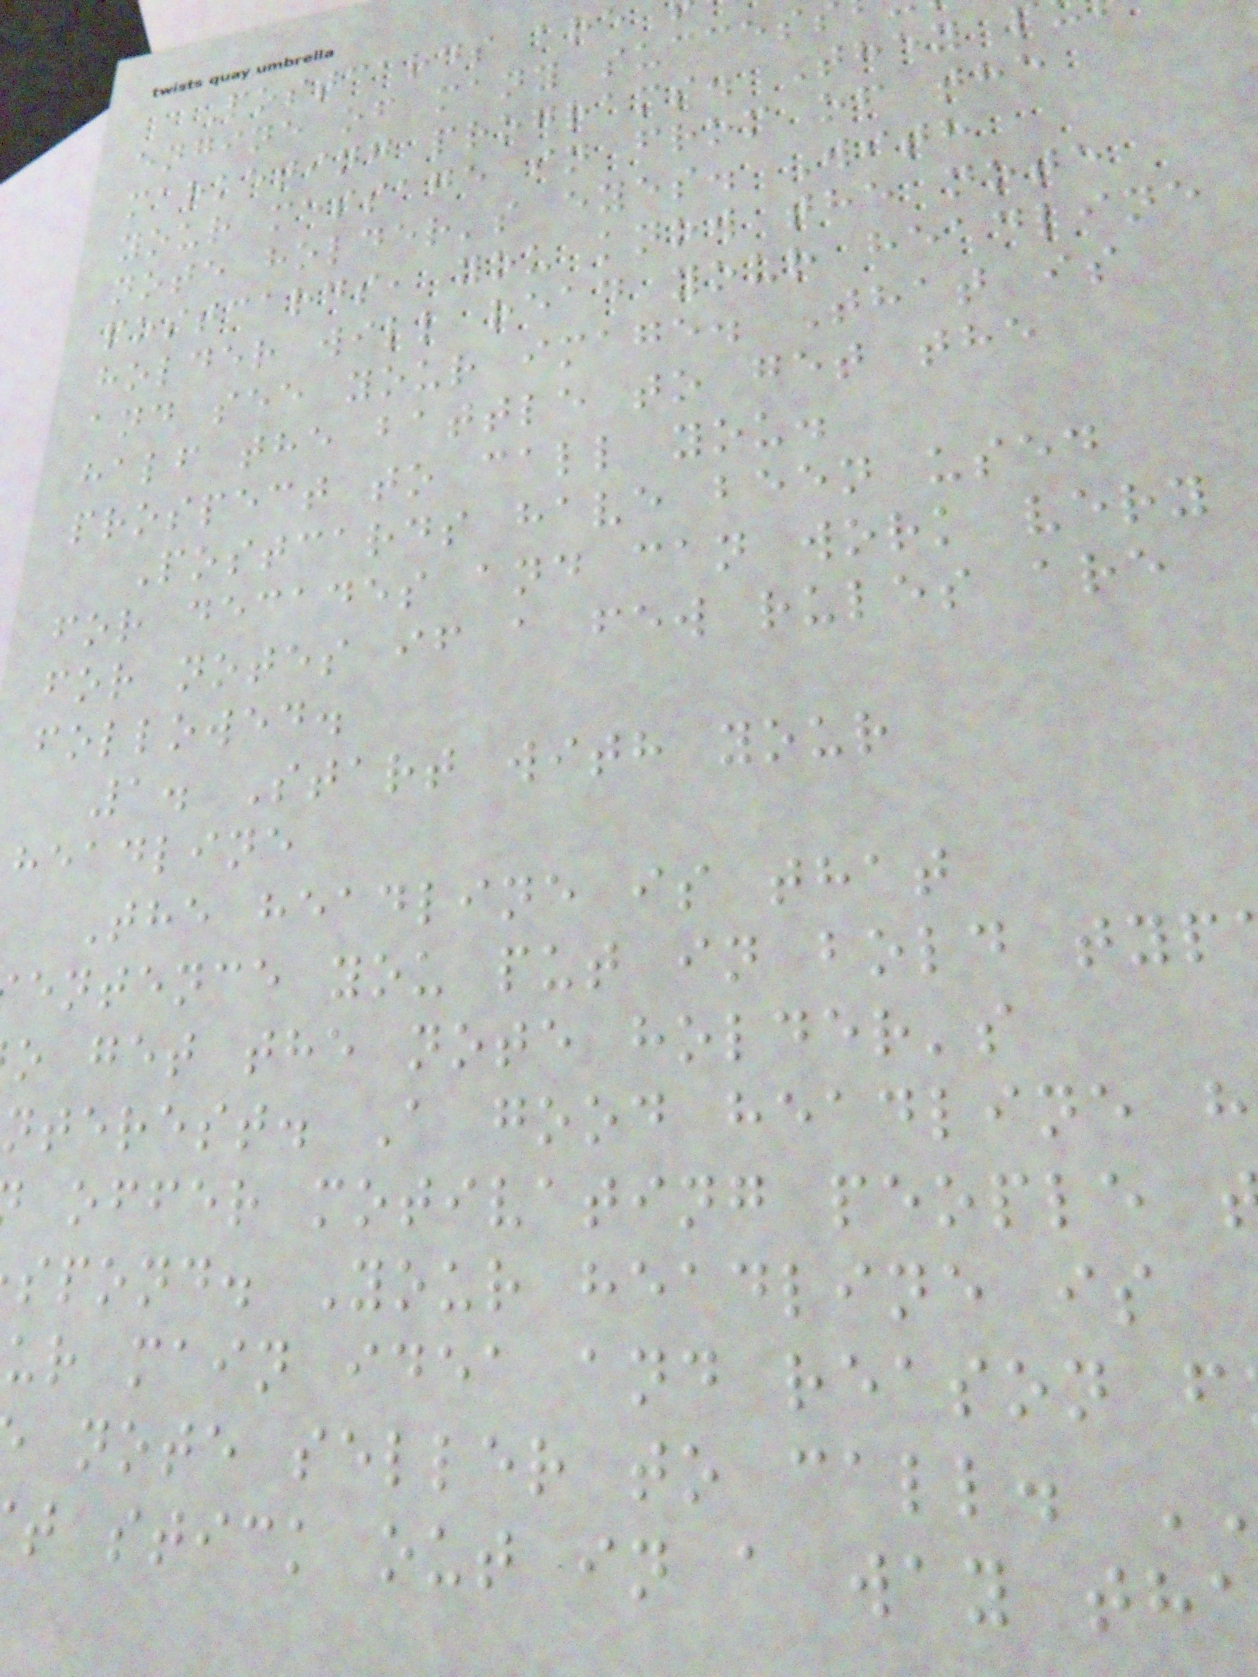Postcards are
engine of many succes
marketing programs. They
your message in from of the
note holder's eyes. With
postcards, you know the note
holder will read your headline
and see your image. That is
half the battle to get the
prospect to call you.
Postcards have been used
for decades and can work very
for notes if a few rules are
followed.
1. Start with your
headline
The headline is that
entence you put in bold typ
o get the note holder's
nterest. A good headline h
offer motivating people
spond. Your headline is
ur main idea and reason f
note seller to call.
t stick out in a way
